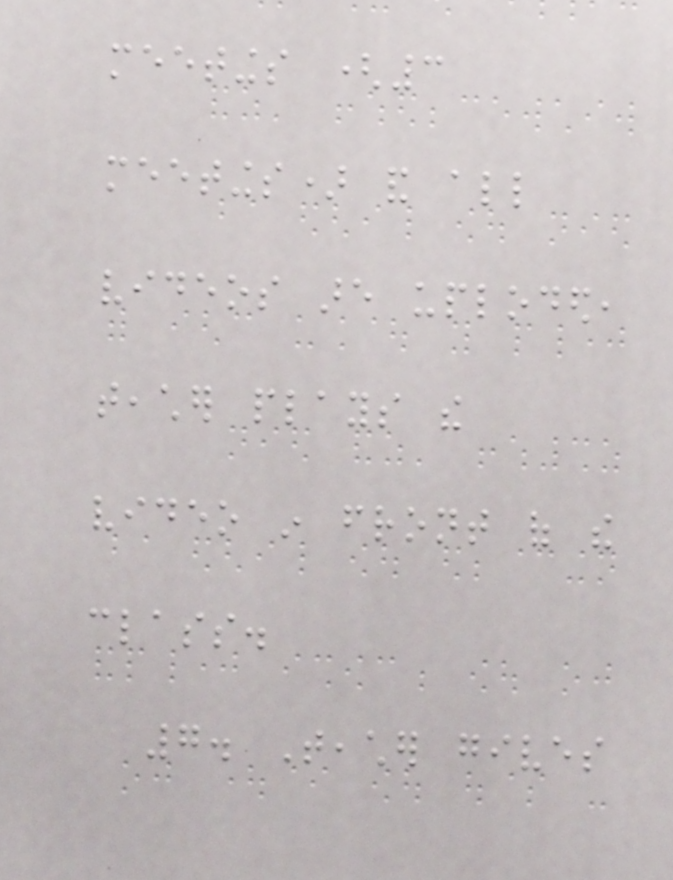meetings (3
meetings) and all
videos are uploded,
teacher plays the
video in front of the
class.
7. Teacher gives
